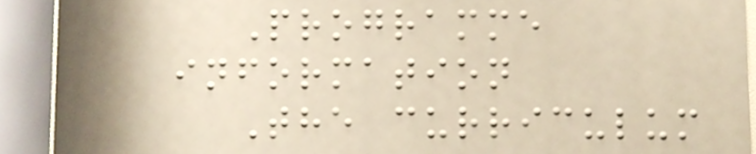Programme
information
The curriculum
